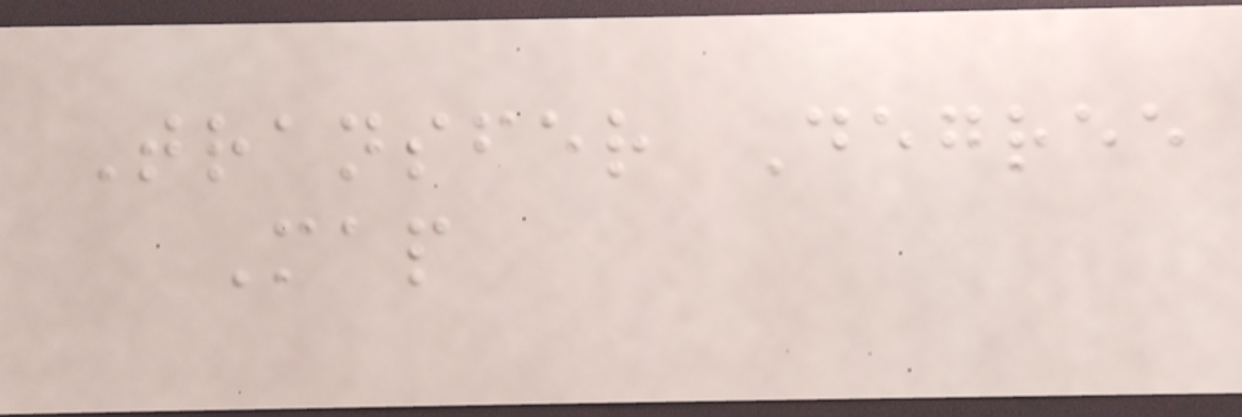Transfer Degree
Map
